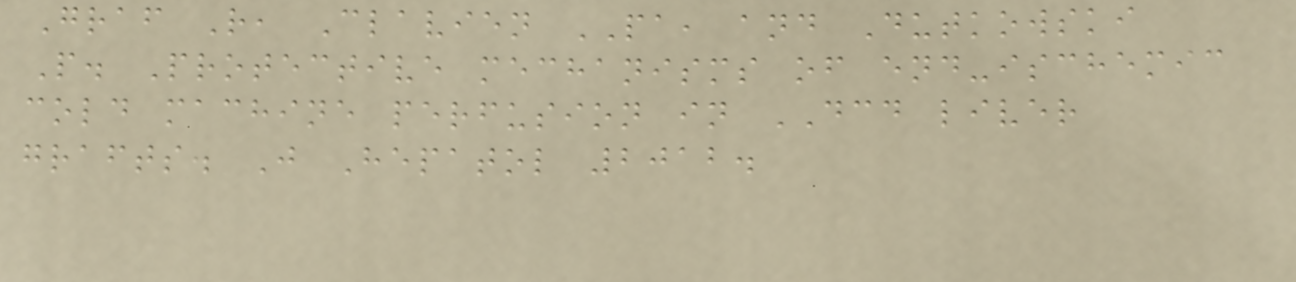Graf R, Clavien PA, and Dutkowski
P. Protective mechanisms of end-ischemic
cold machine perfusion in DCD liver
grafts. J Hepatol 2012.
